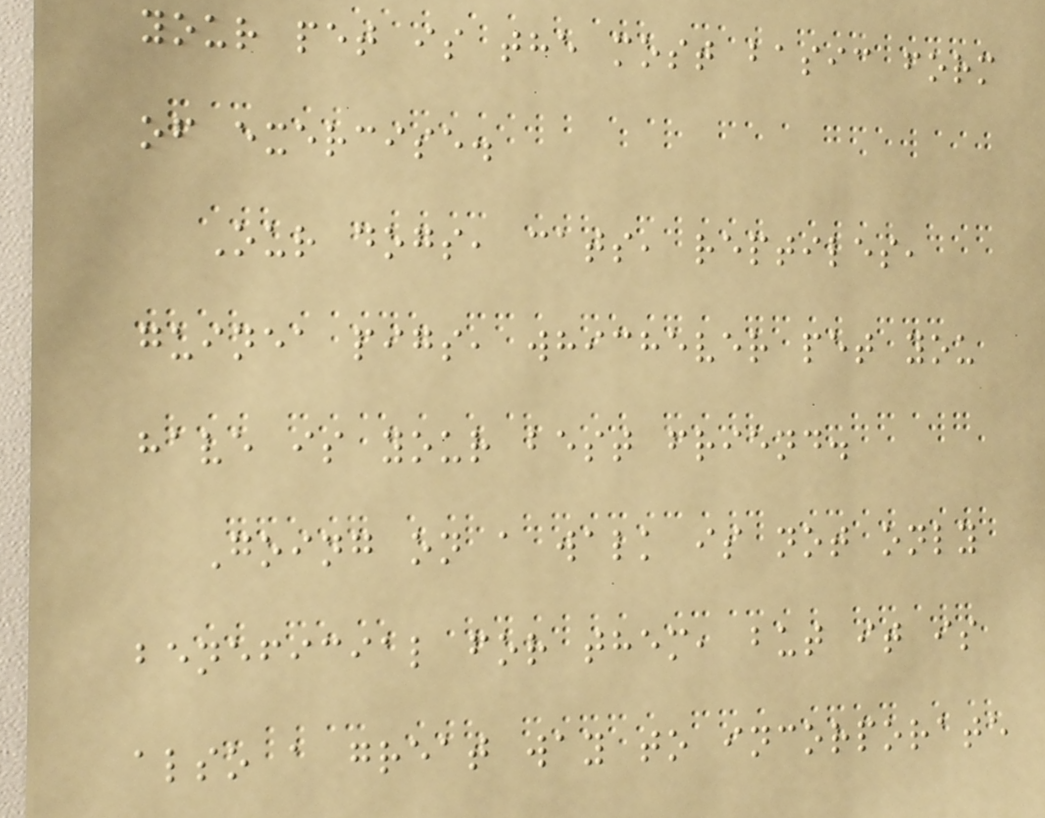your pet is the most basic form
of exercise.
Our dogs, cats, reptiles,
guinea pigs, whichever pet you
have is your best friend.
Going on a walk is not only
beneficial for them, but it is
also a great way to incorporate
